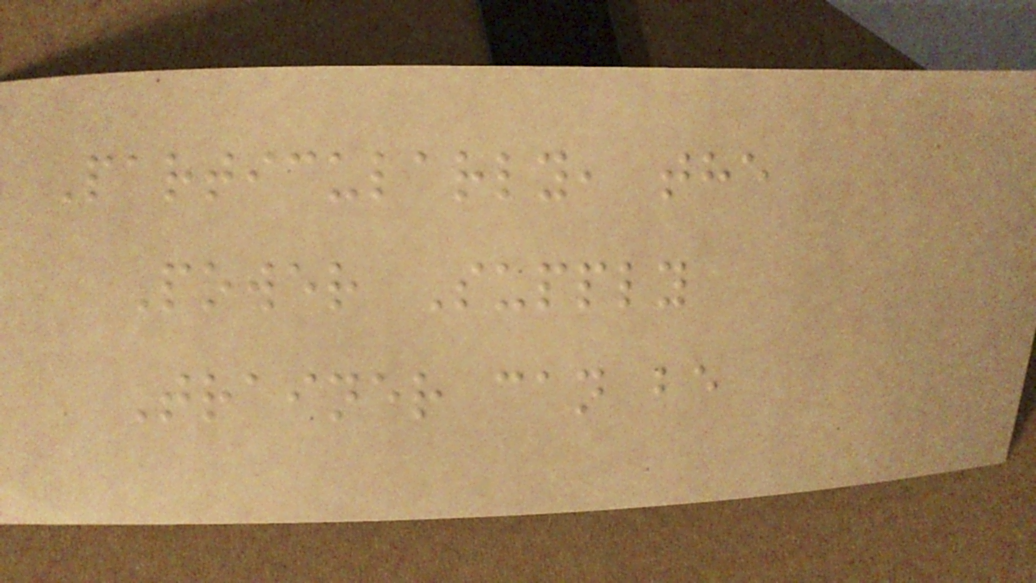Particularly, the
Power Supply
Trainer can be
